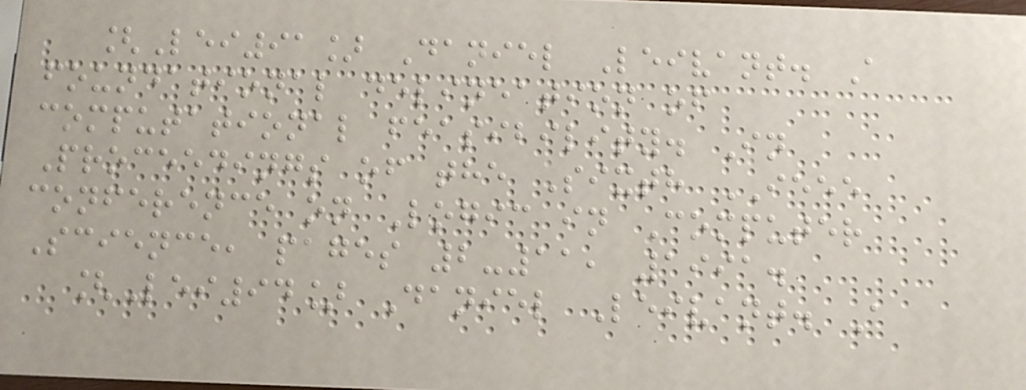[Lei91] Daniel Leivant. A
foundational delineation of
computational feasibility. In
Proceedings of the Sixth IEEE
conference on Logic in Computer
Science, pages 2-11, 1991.
[Lei94] Daniel Leivant. A
